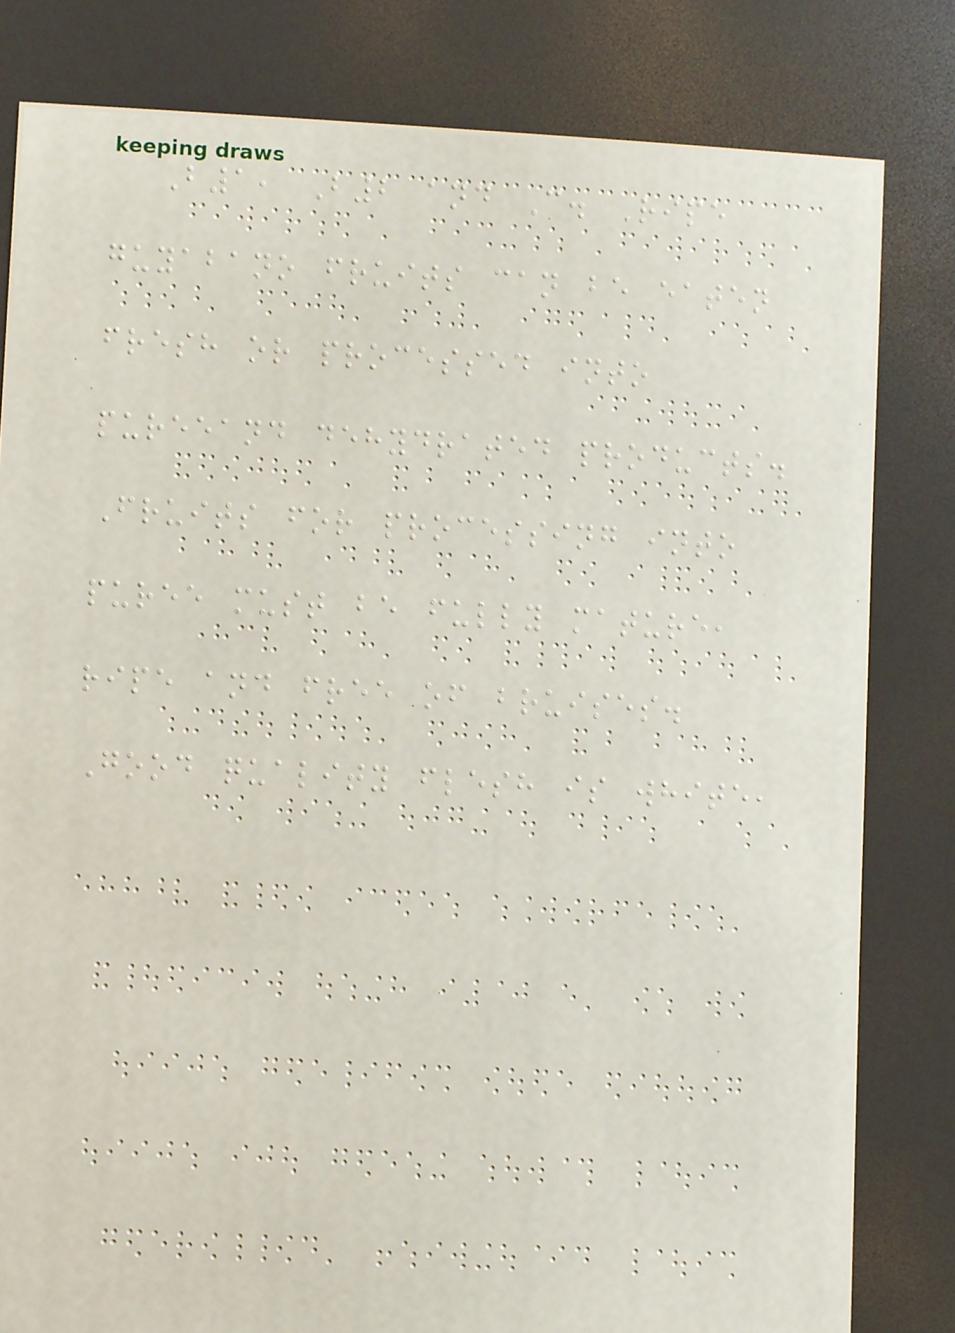B1, B2 and C. Ripe
guyabano fruits can be eaten
fresh or processed into
pureeand dehydrated products.
Fruits for processing into
puree must be fully mature,
ripe and free of bruises.
Good quality flesh is white,
